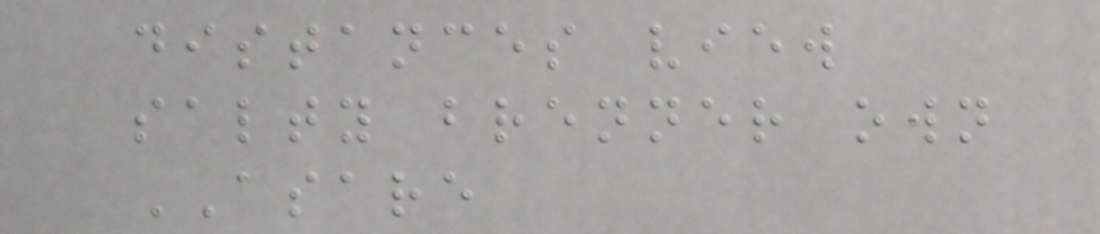distances view
salty brenner own
ASARE
